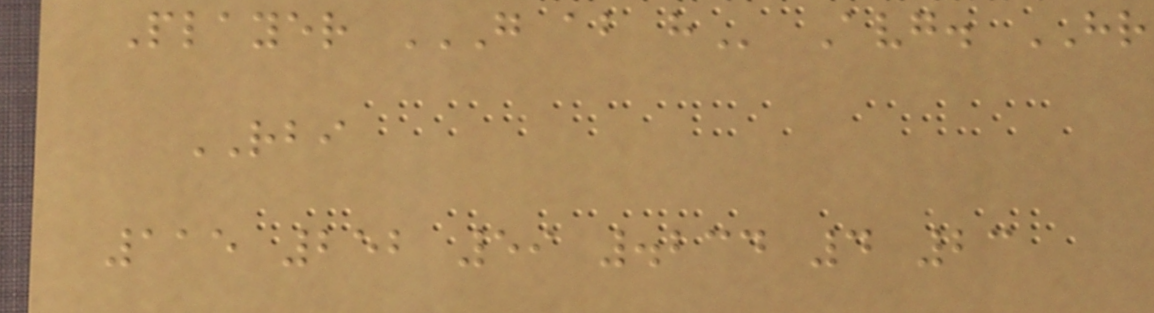Player G AB H Avg. HR
RBI
115 252 59 .234 4 23
